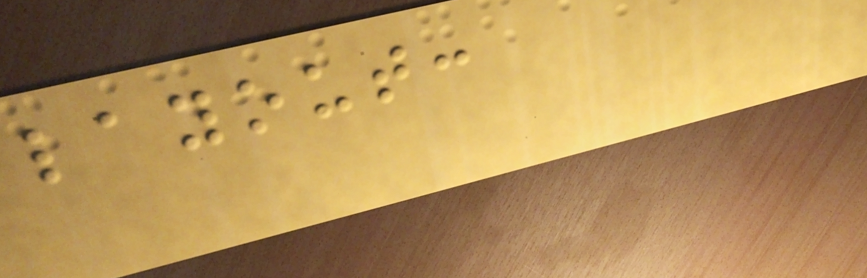layout:
